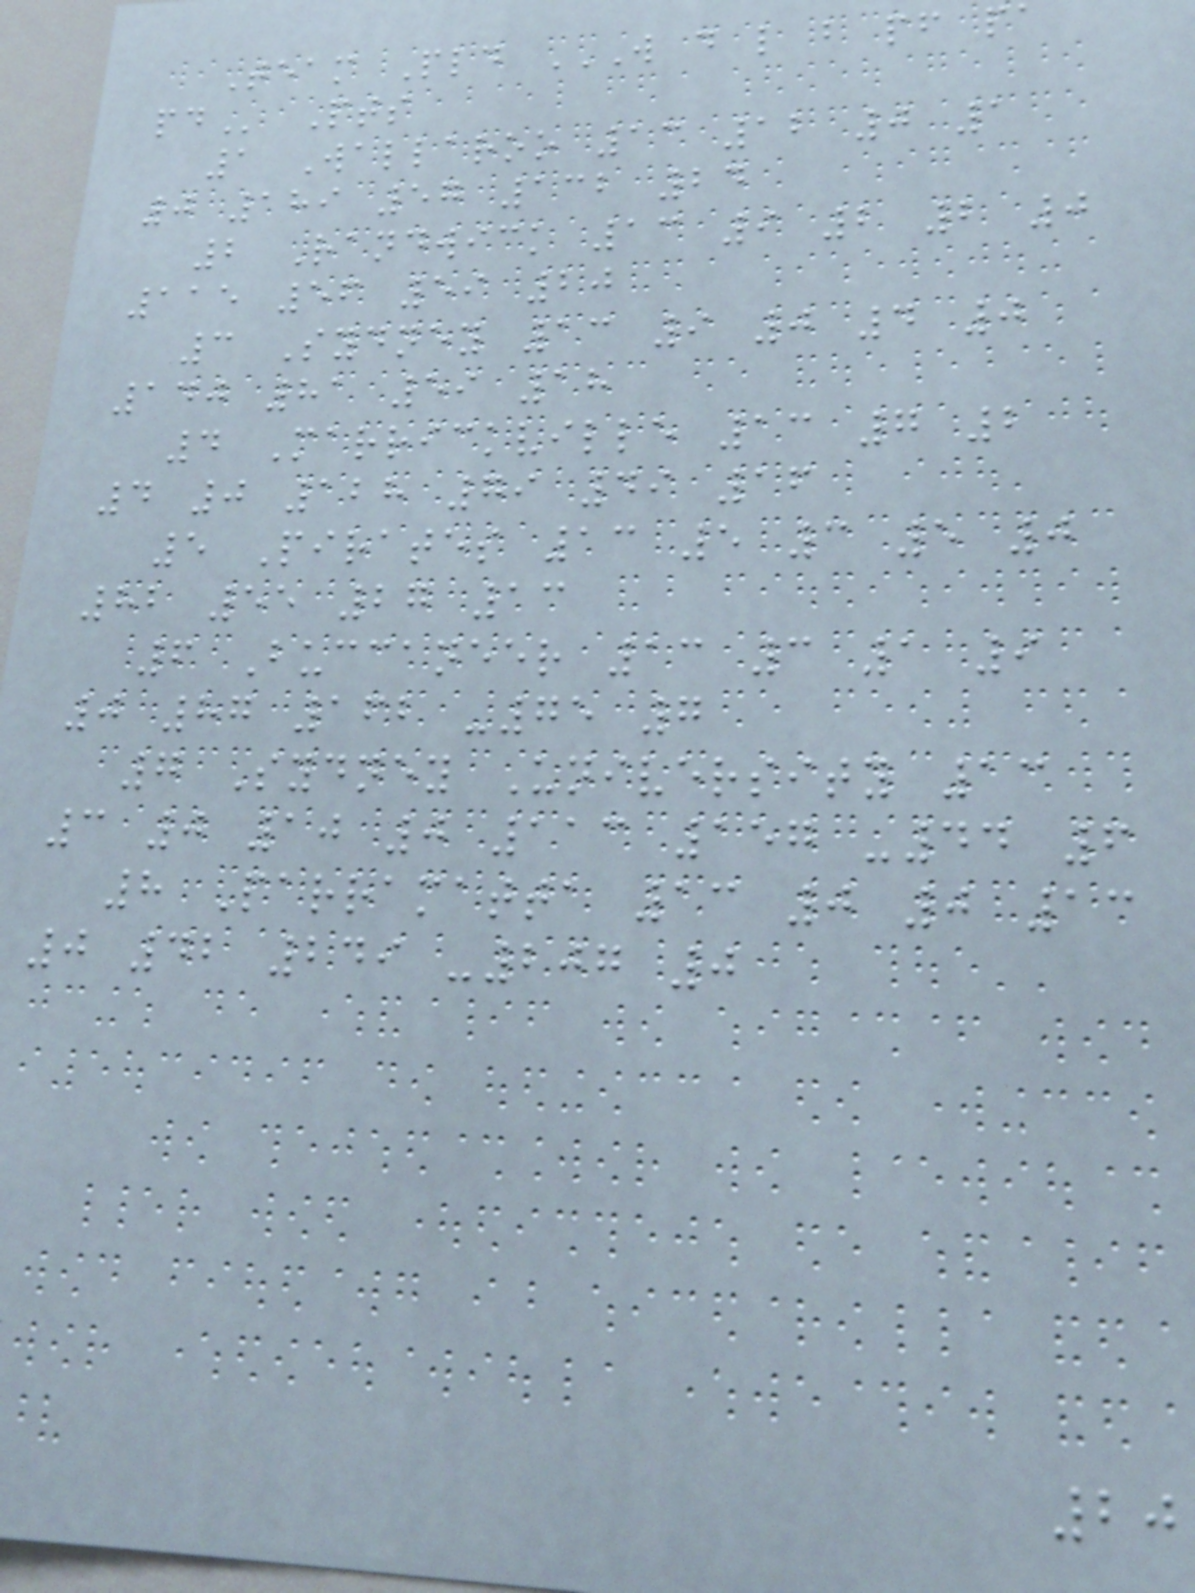Team Pld W D L B PF PA
Pts
1 Wallaroo 13 12 0 1
0 189 57 132 24
2 Randwick 13 9 2 2 0
115 56 59 20
3 Sydney 13 9 0 4 0
140 81 59 18
4 Marrickville 13 7 2
4 0 128 79 49 16
5 Pirates 13 5 3 5 0
82 55 27 13
6 Buccaneer 13 3 1 9
0 87 162 -75 7
7 Sydney University 13
3 0 10 0 113 157 -44 6
8 Parramatta 13 0 0 13
0 42 249 -207 0
20
